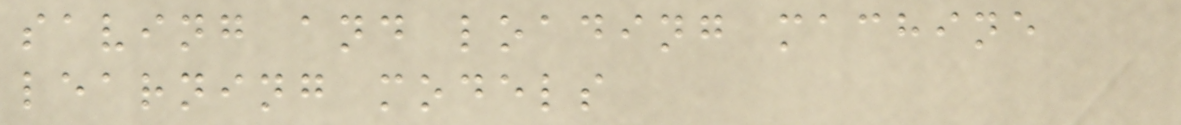saving and loading machine
learning models
